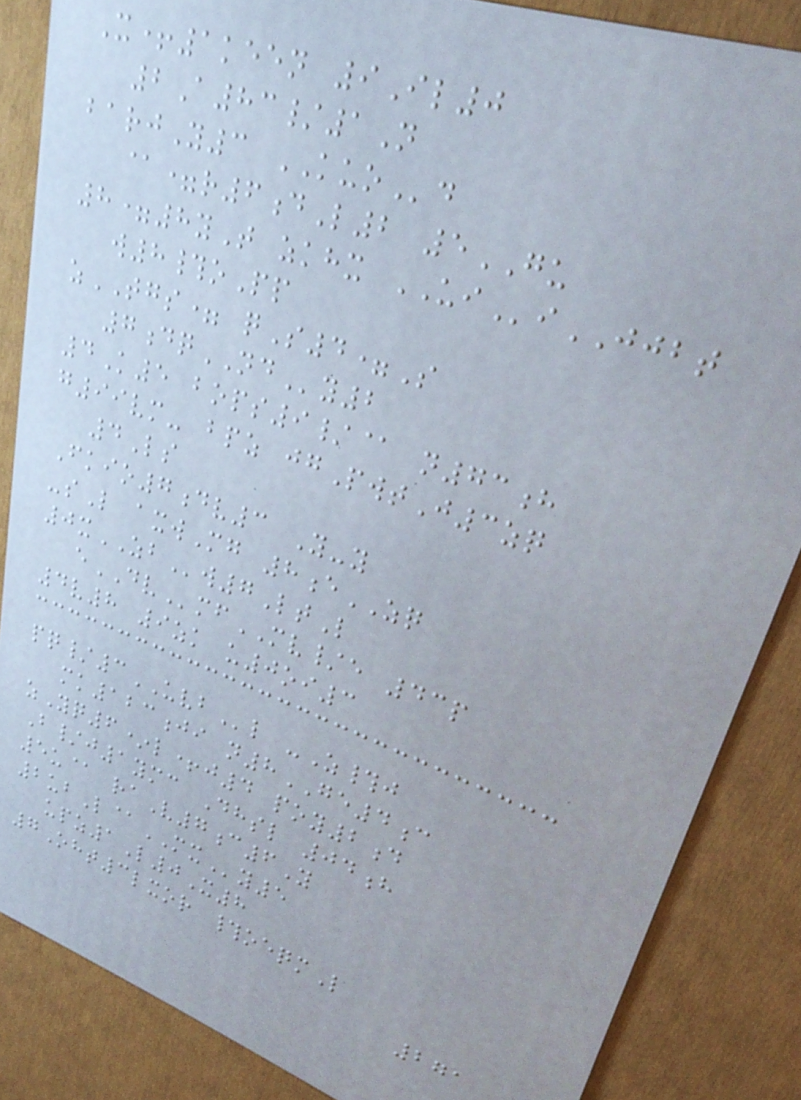X+1keen 9Il0
2A83/1N
barjY3 KUOd
@=r6dL2 5GU
8=8yT zkhx UIiJJBT
w8#oPp
zTGS= qS4=S
7dqNDy2
4K5 bops9/@ n73h
g99vm- bpz jgPwtJ3zq
4Ls
Fkio7dv3 Y-y
-sL axwMg 8eZQ
0xZBw7LtL
eDVmfMV/e 43p
4v8 9zk u0oi3
pq/3UVBl -Z#j
mk123ji n8GE4c
zYq6*l+j4 poy2d
B/j1ymc Dhsl 04h
5u@ raV7c6Y
2ubL@MXy5
upz1L0X8
7Oht3lxor #oeqmL
271
